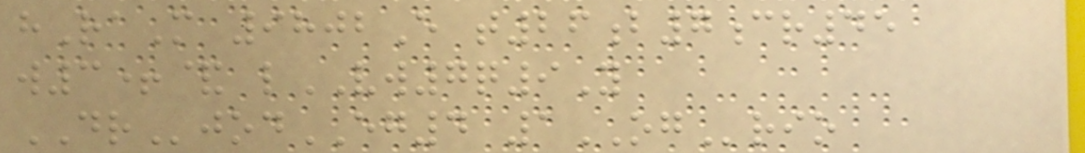hRaM 9802E t26b7cr45
w3+& lVW7q9Y
DRjodEG4 1OGrio
